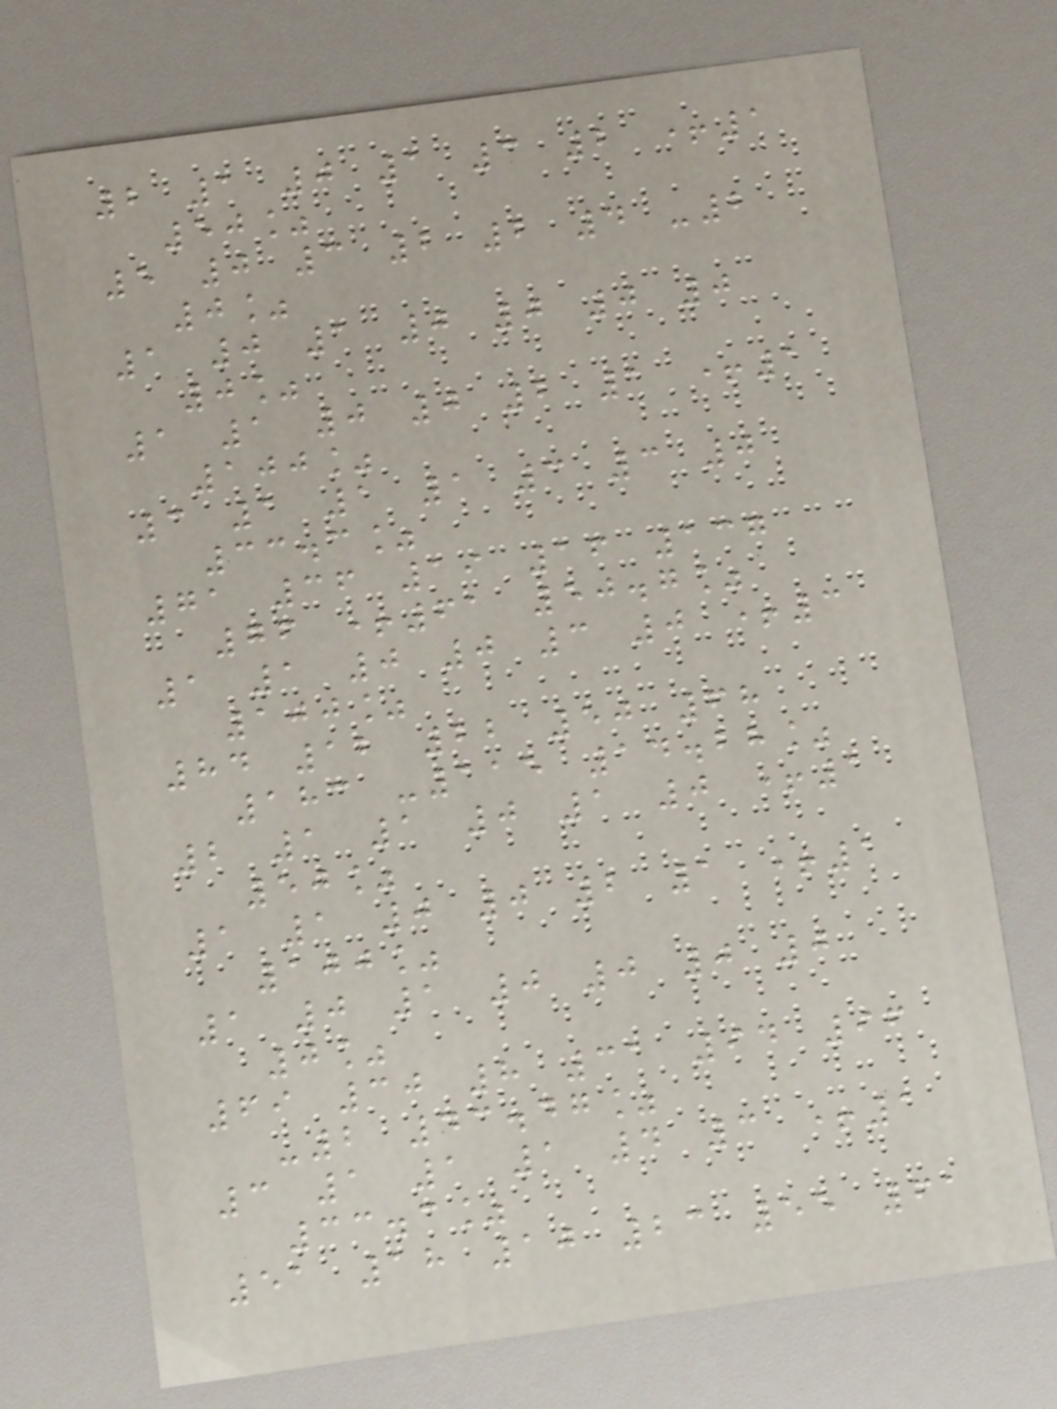2 1 0 1 3 2 +1
50%
5 0 3 2 2 4 -2
0%
1 0 1 0 0 0 0
0%
1 1 0 0 2 1 +1
100%
3 1 1 1 3 3 0
33.3%
71 36 19 16 137
76 +61 50.7%
1 1 0 0 3 0 +3
100%
84 12 22 50 68
183 -115 14.28%
2 1 1 0 1 0 +1
50%
1 1 0 0 2 1 +1
100%
1 0 1 0 0 0 0
0%
69 30 8 31 94 96
-2 43.47%
3 1 1 1 4 3 +1
33.3%
51 18 10 23 55 61
